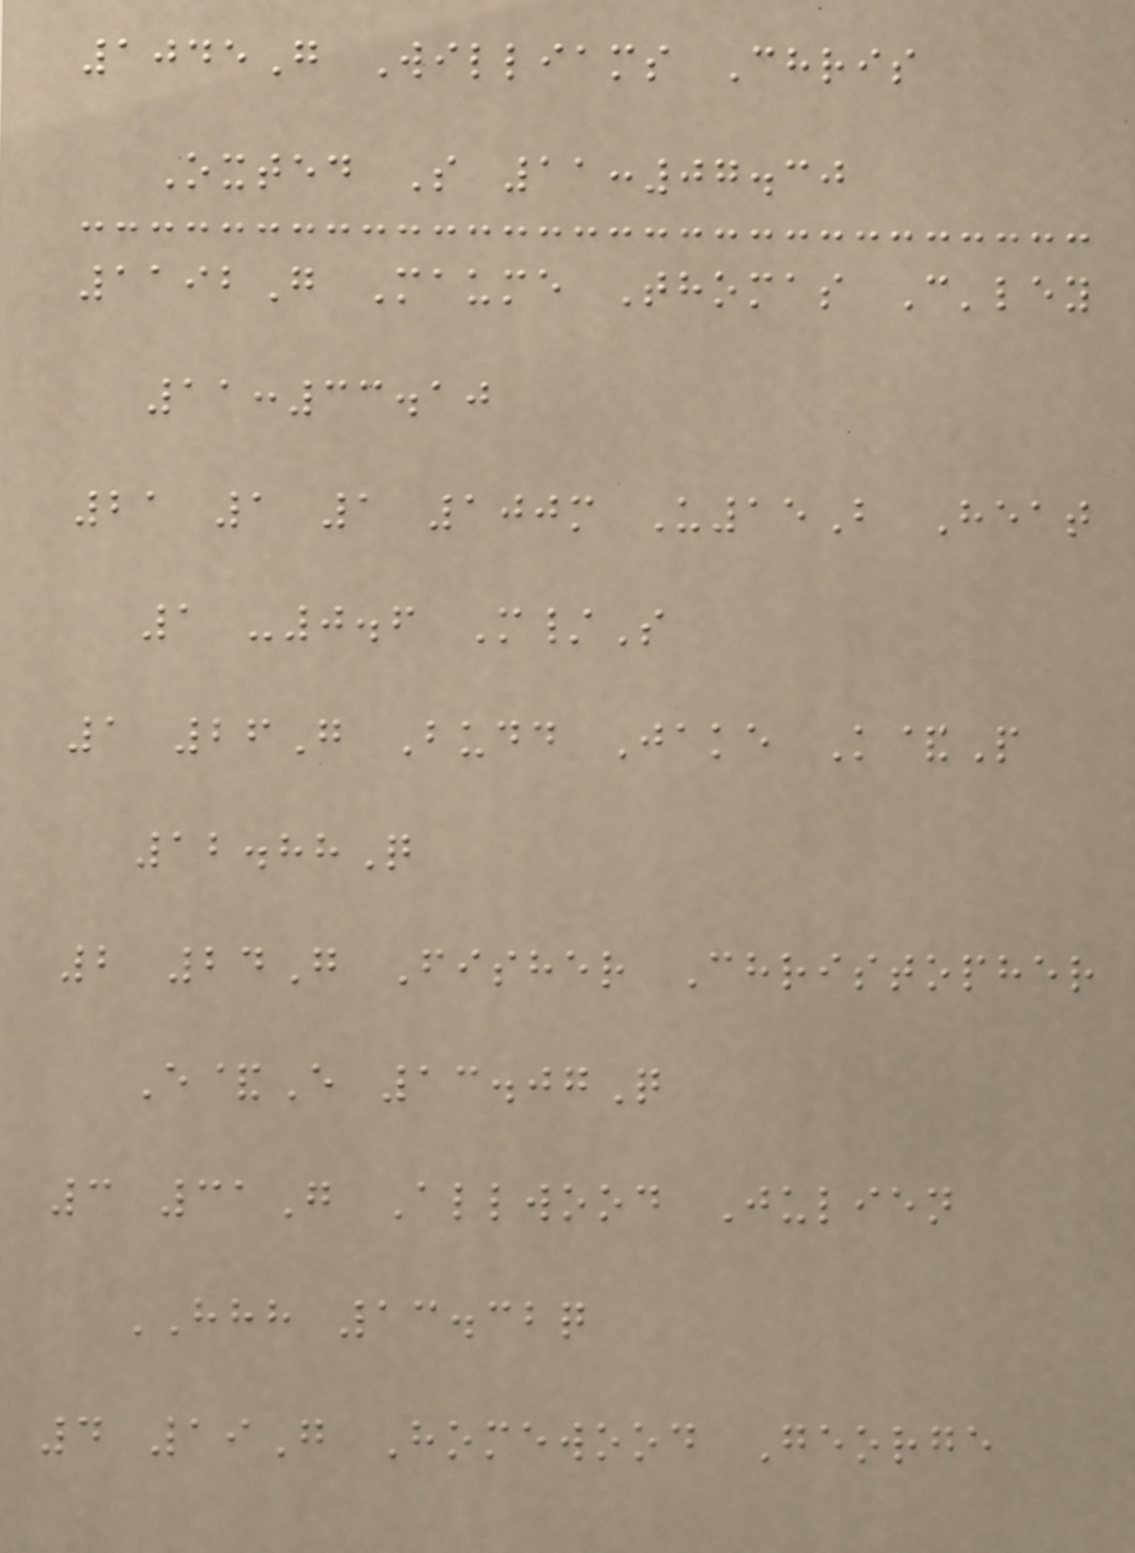1045G Williams Chris
Oxted S 11:07.30
1192G Maume Thomas C'ley
11:33.10
21 1 1 100m U15B Heat
1 -0.6 M/S
1 26G Budd Jake K&P
12.88Q
2 24G Fisher Christopher
E&E 13.07Q
3 31G Allwood Julien
HHH 13.32q
4 19G Homewood George
